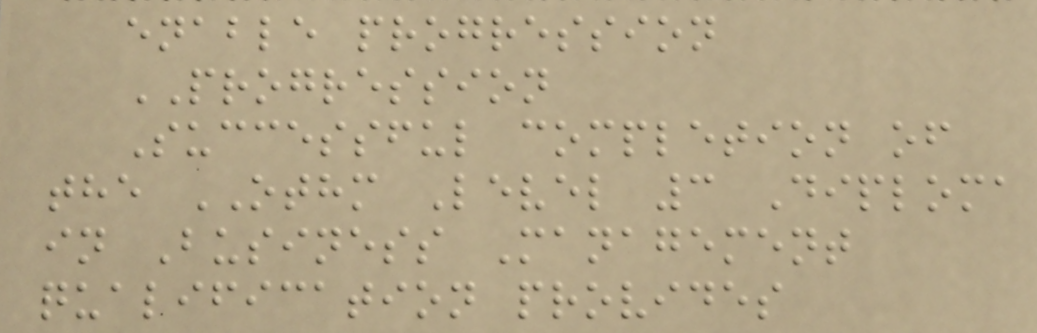enable progression
PROGRESSION
Successful completion of
the OTHM Level 3 Diploma
in Business Management
qualification provides
